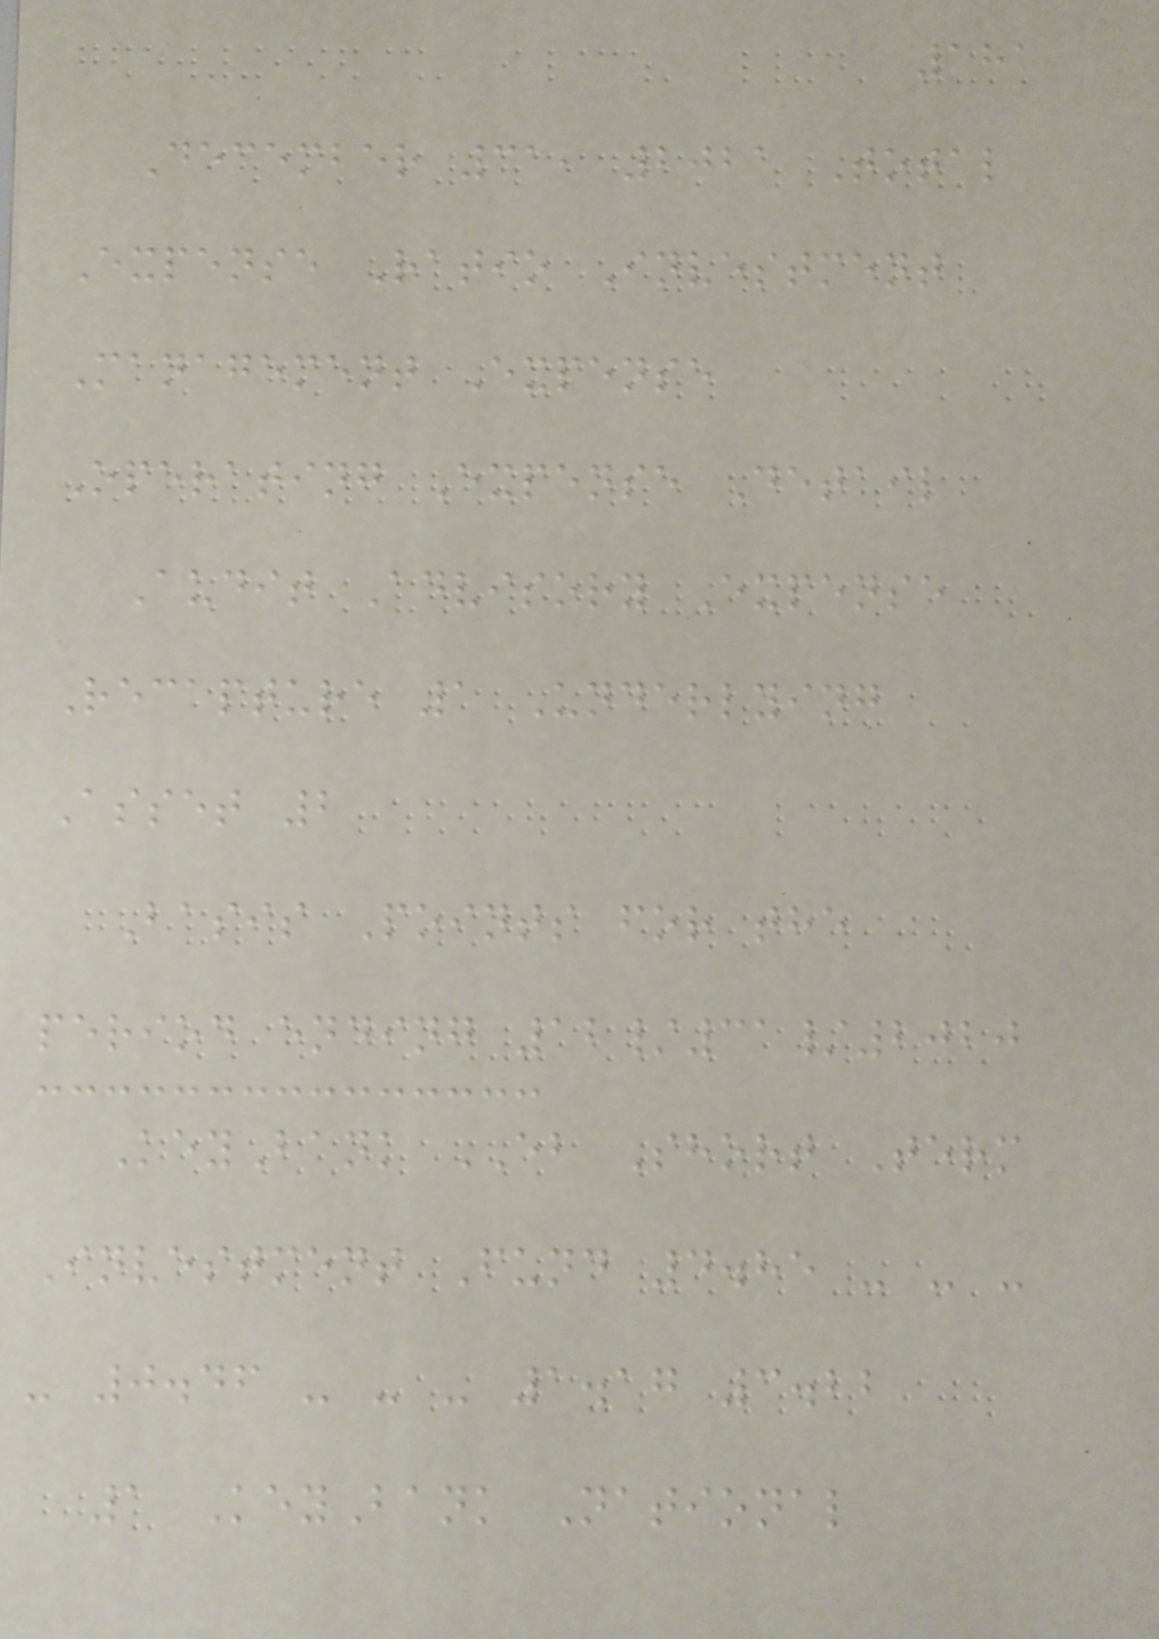181
December 31, 2021 Total
Expense Ratio Investment
Management Expense
Operating Expense Detail
Audit Advisory Expense
Recapture 1 Underlying
Asset 2
Basis Points for the
period ending 12/31/2020
KeyBank EB Short Term
Investment Fund 4.85 - - -
- 0.46 - - - 1.17 3.22
1 KeyBank National
